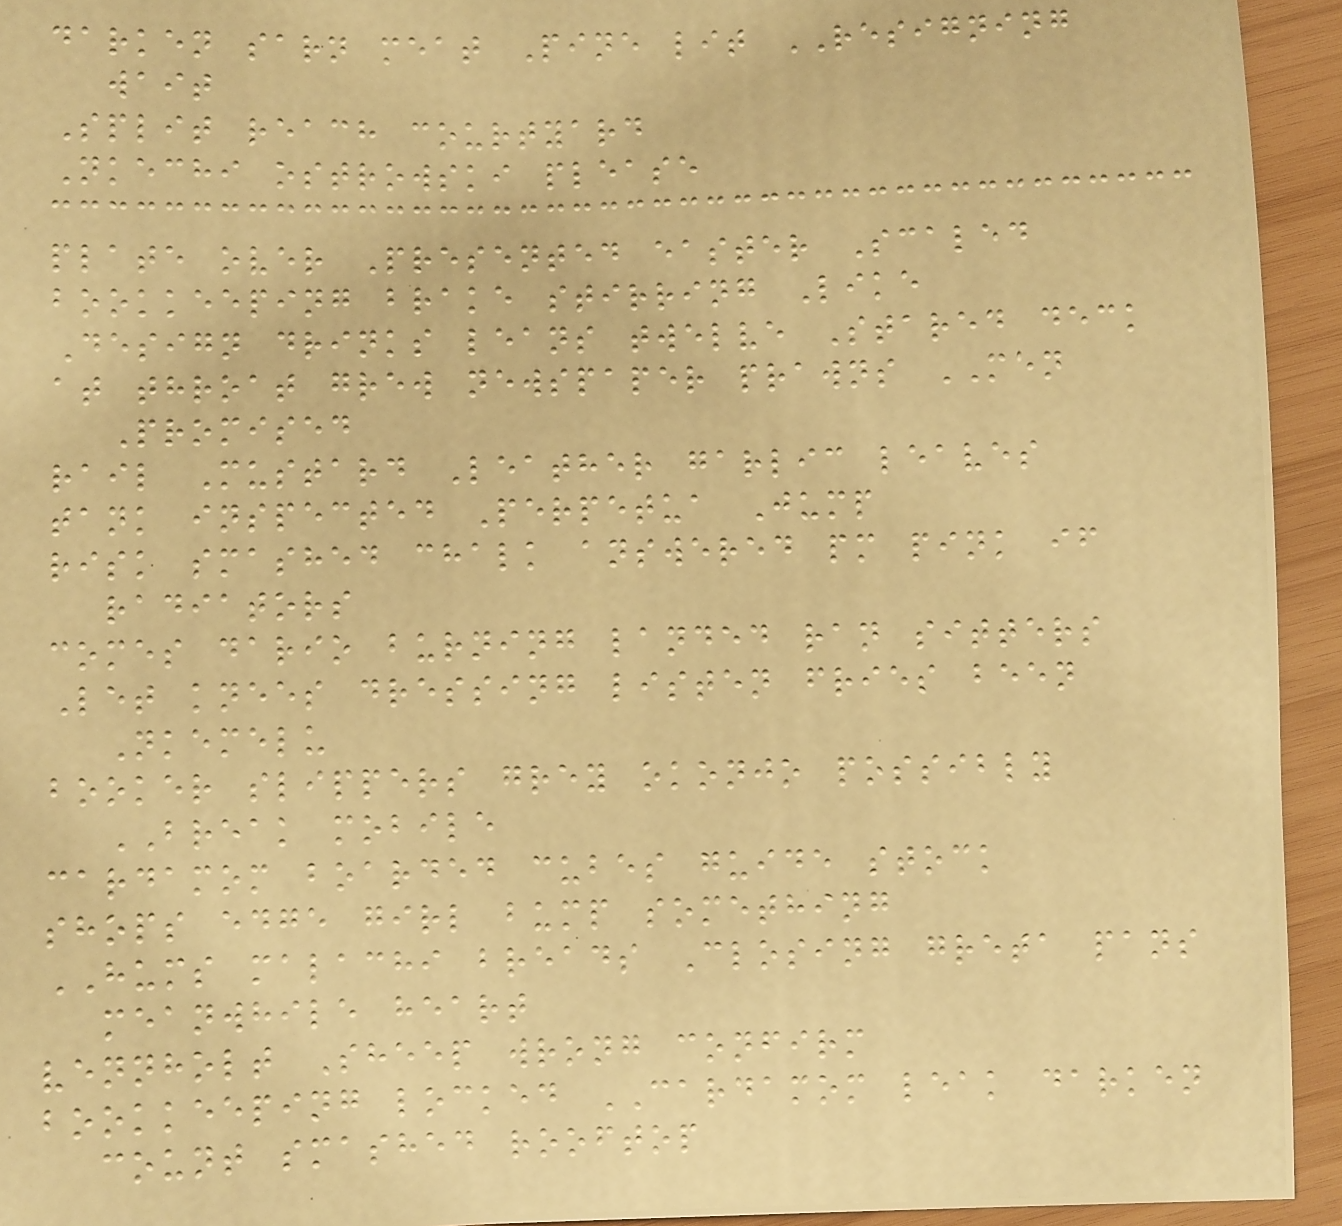darken sarn meat Pine lit RESIGNING
wait
Split reach courtyard
Nkechi ostrowski please
plate over Presented easter Scaled
bookkeeping brake stirring Like
Design drinks leans twelve Stared deck
at throat grew newspaper prawns MEN
Promised
rail Mustard Leather garlic leaves
tank inspected Perpetua Jump
risk smashed chalk answered pm pink if
radiators
comes dario burning landed ran sitters
Let knees dressing listen fries been
Nkemelu
booker slippers grey okonjo possibly
BREAK mobile
cardamom boarded cubes guide stock
shops edge girl bump something
HUMS malachi breads Closing greta pans
meanwhile heart
vennholt Sheep wrong confirm
bookkeeping locked CARDAMOM leak darken
count smashed rooftop
